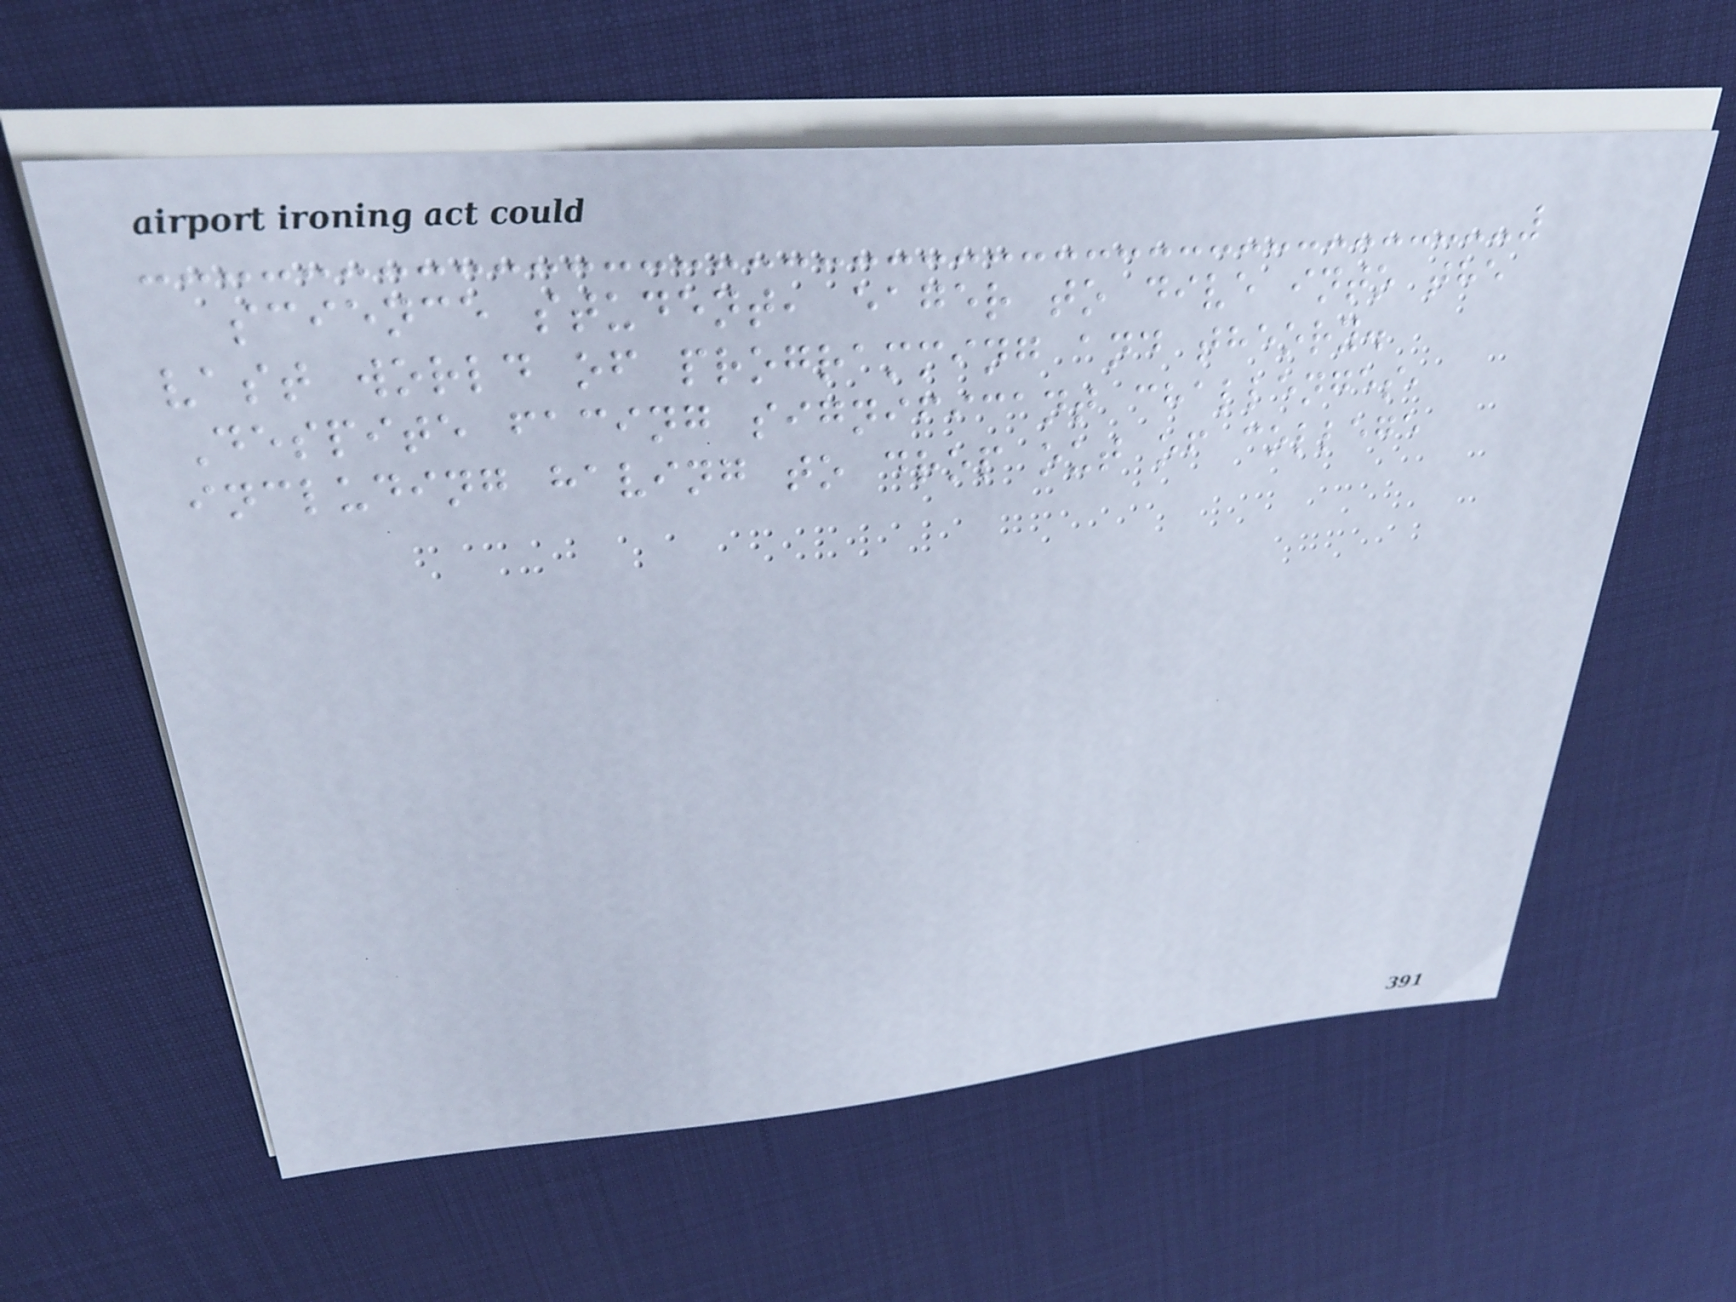science student, eager to dive into the
vast world of programming and theory.
Despite facing significant challenges,
including having to drop out of college
